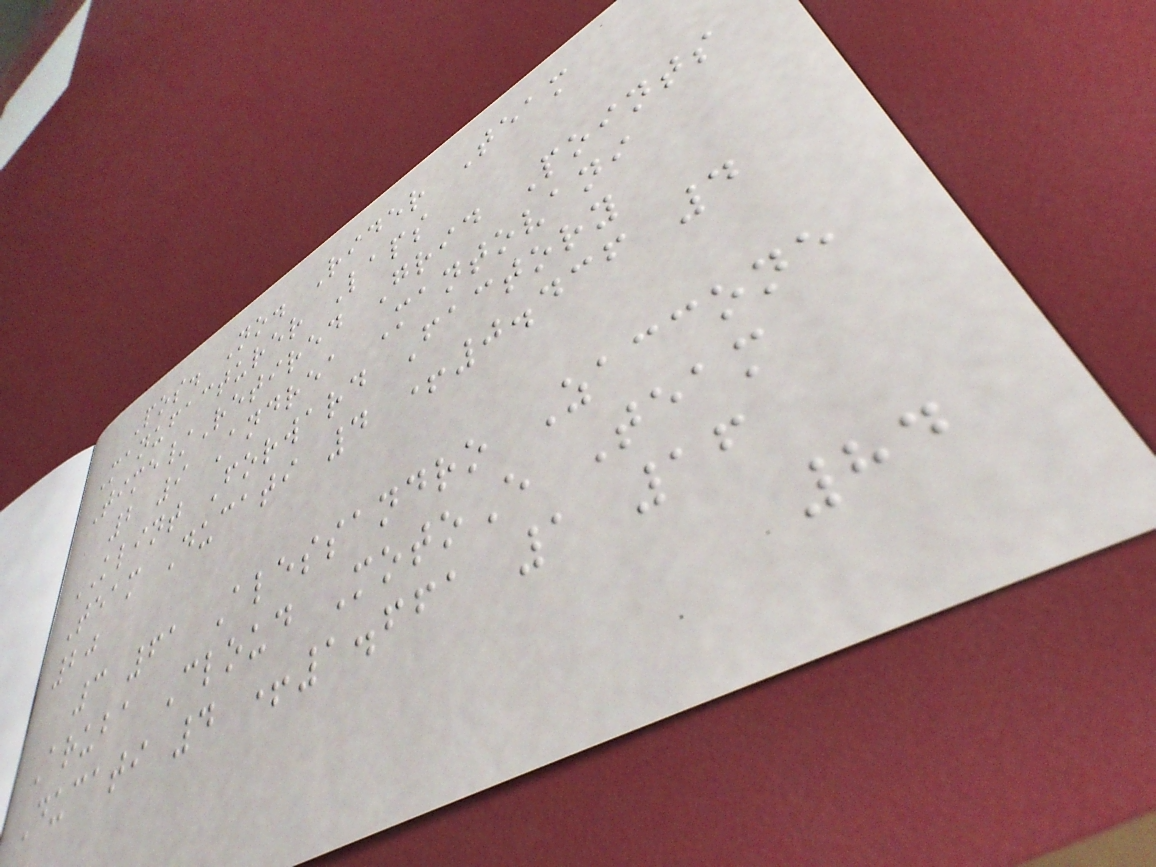Pos. No. Rider Team
Manufacturer Laps
Time/Retired Grid Points
2 9 Andrea Mantovani
KLINT Forward Factory
Team Ducati 4 +0.436 4
20
3 61 Alessandro Zaccone
Aruba Cloud MotoE Team
Ducati 4 +1.661 1 16
84
